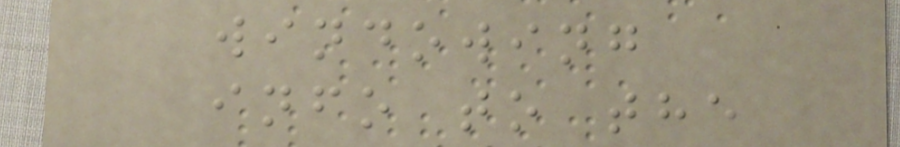windowing
info to the
